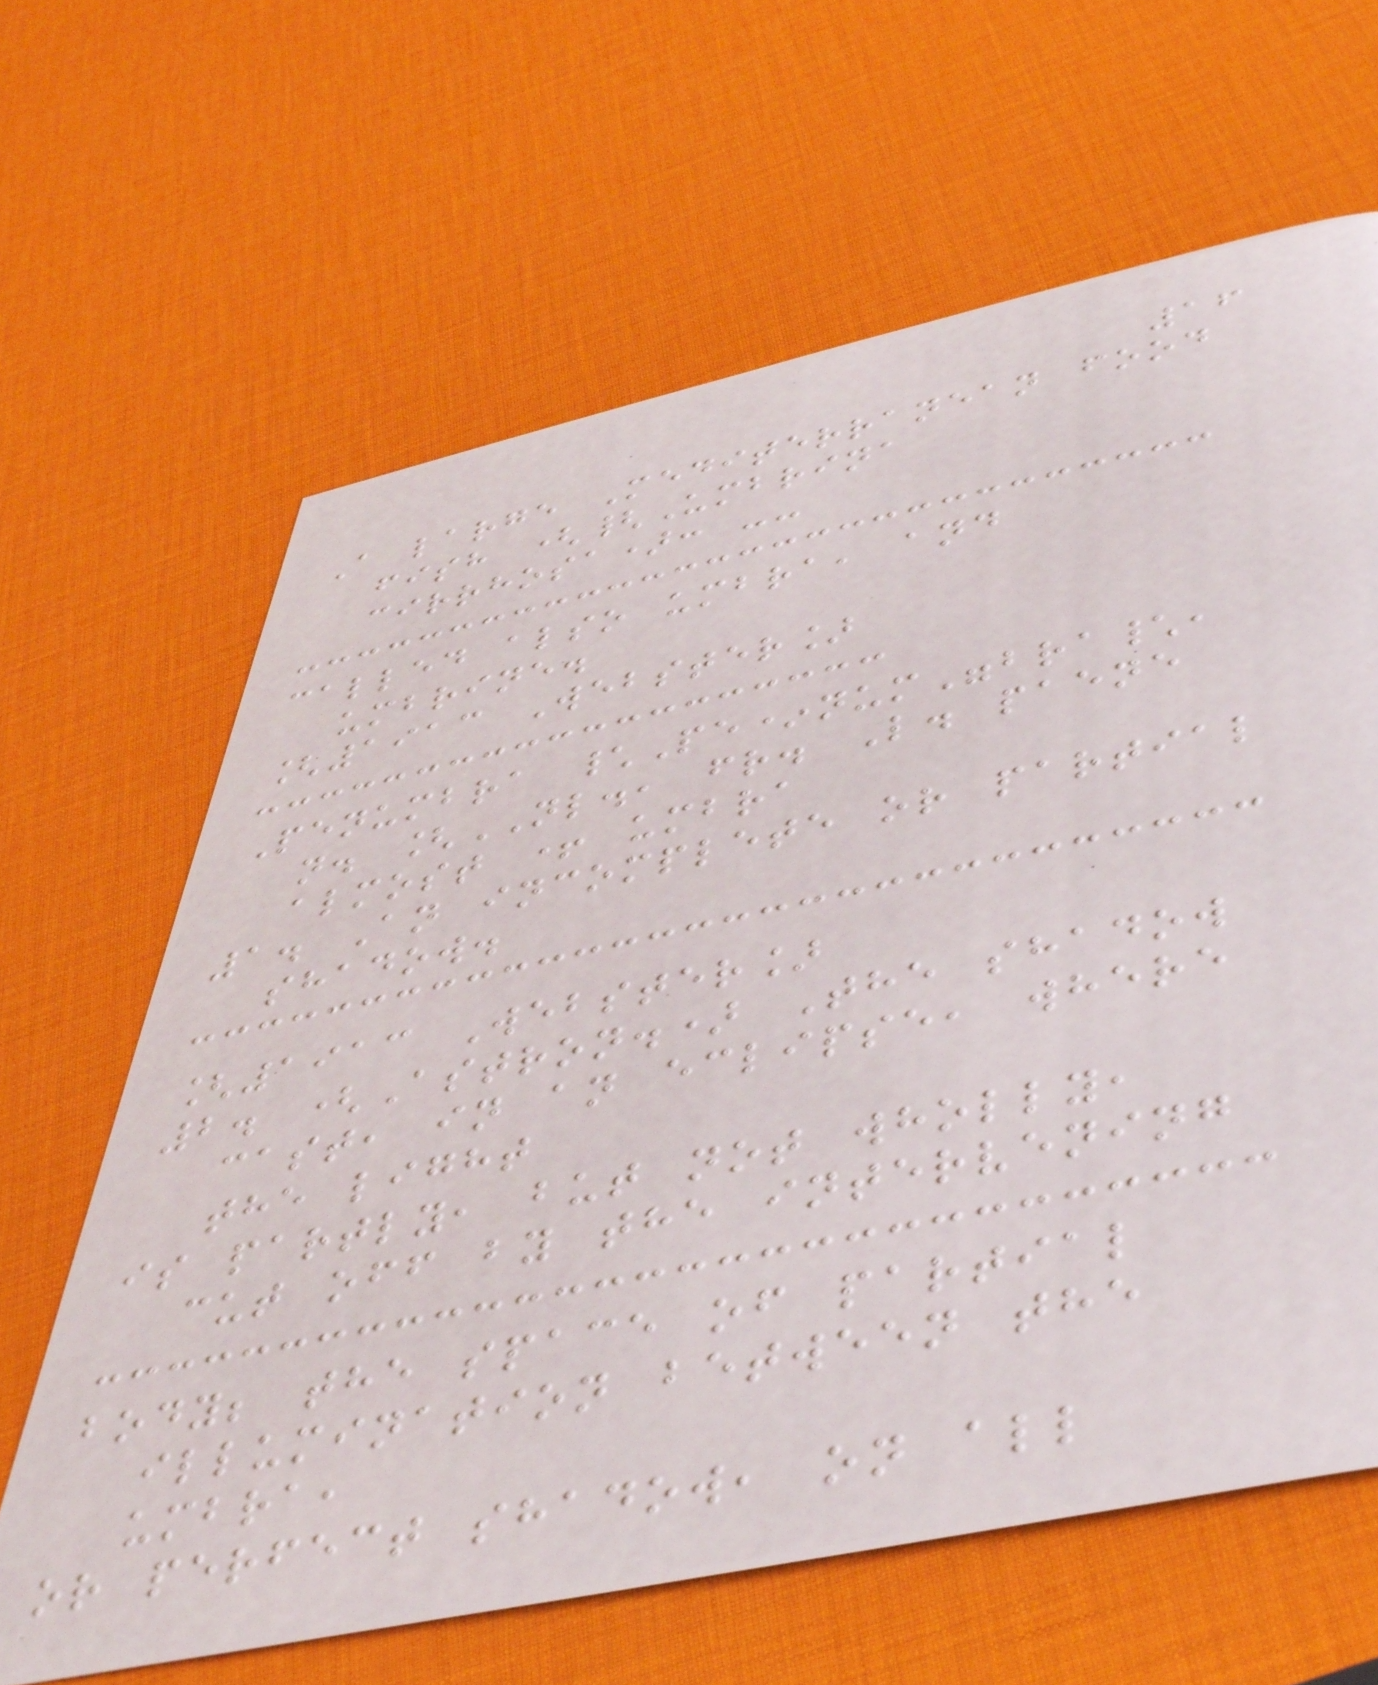16
A large Mediterranean food
fish ({Umbrina
cirrhosa): --
called also umbra, and
umbrine.
[1913 Webster]
Penumbra \Pe*num"bra\,
n. [NL., fr. L. paene
almost + umbra
1. An incomplete or partial
shadow.
[1913 Webster]
2. (Astron.) The shadow
cast, in an eclipse, where
the light
is partly, but not wholly,
cut off by the intervening
body; the space of partial
illumination between the
umbra,
or perfect shadow, on all
